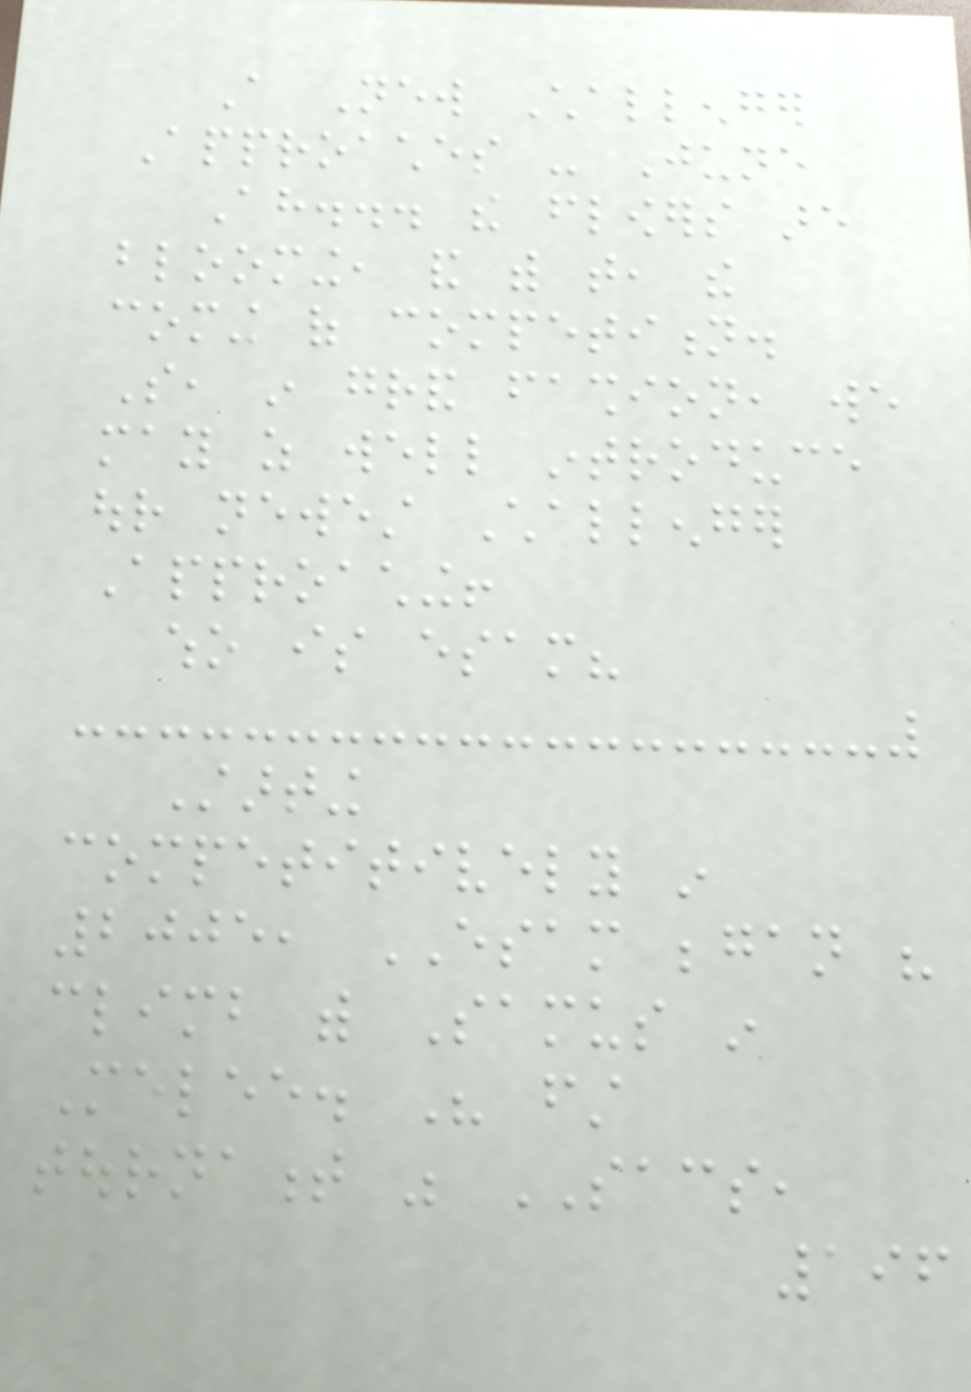A New Challenger
Approaches - June
Ah... the flowers are
blooming, and with that, the
coming of competition.
So, in grand fashion, we
may as well introduce
our newest Challenger
Approaching!
who is esam?
Starting
competitively in
2005, ESAM began his
climb with Samus in
Melee. His first
tournament was SACS,
196
